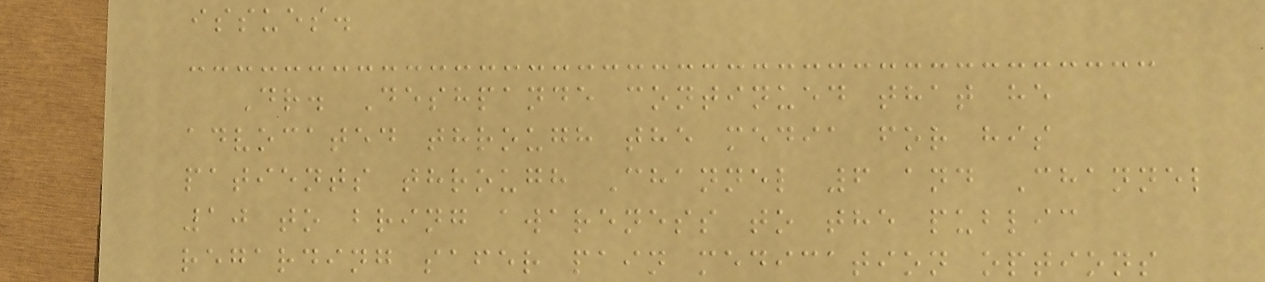issues.
Dr. Deshpande continued that he
advocated through the media for his
patients through Channel 6 and Channel
10 to bring awareness to the public
regarding safer pain medication options
